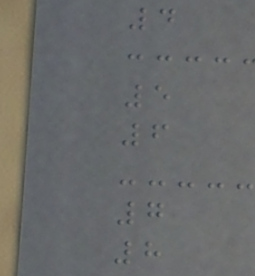4
5
6
7
8
